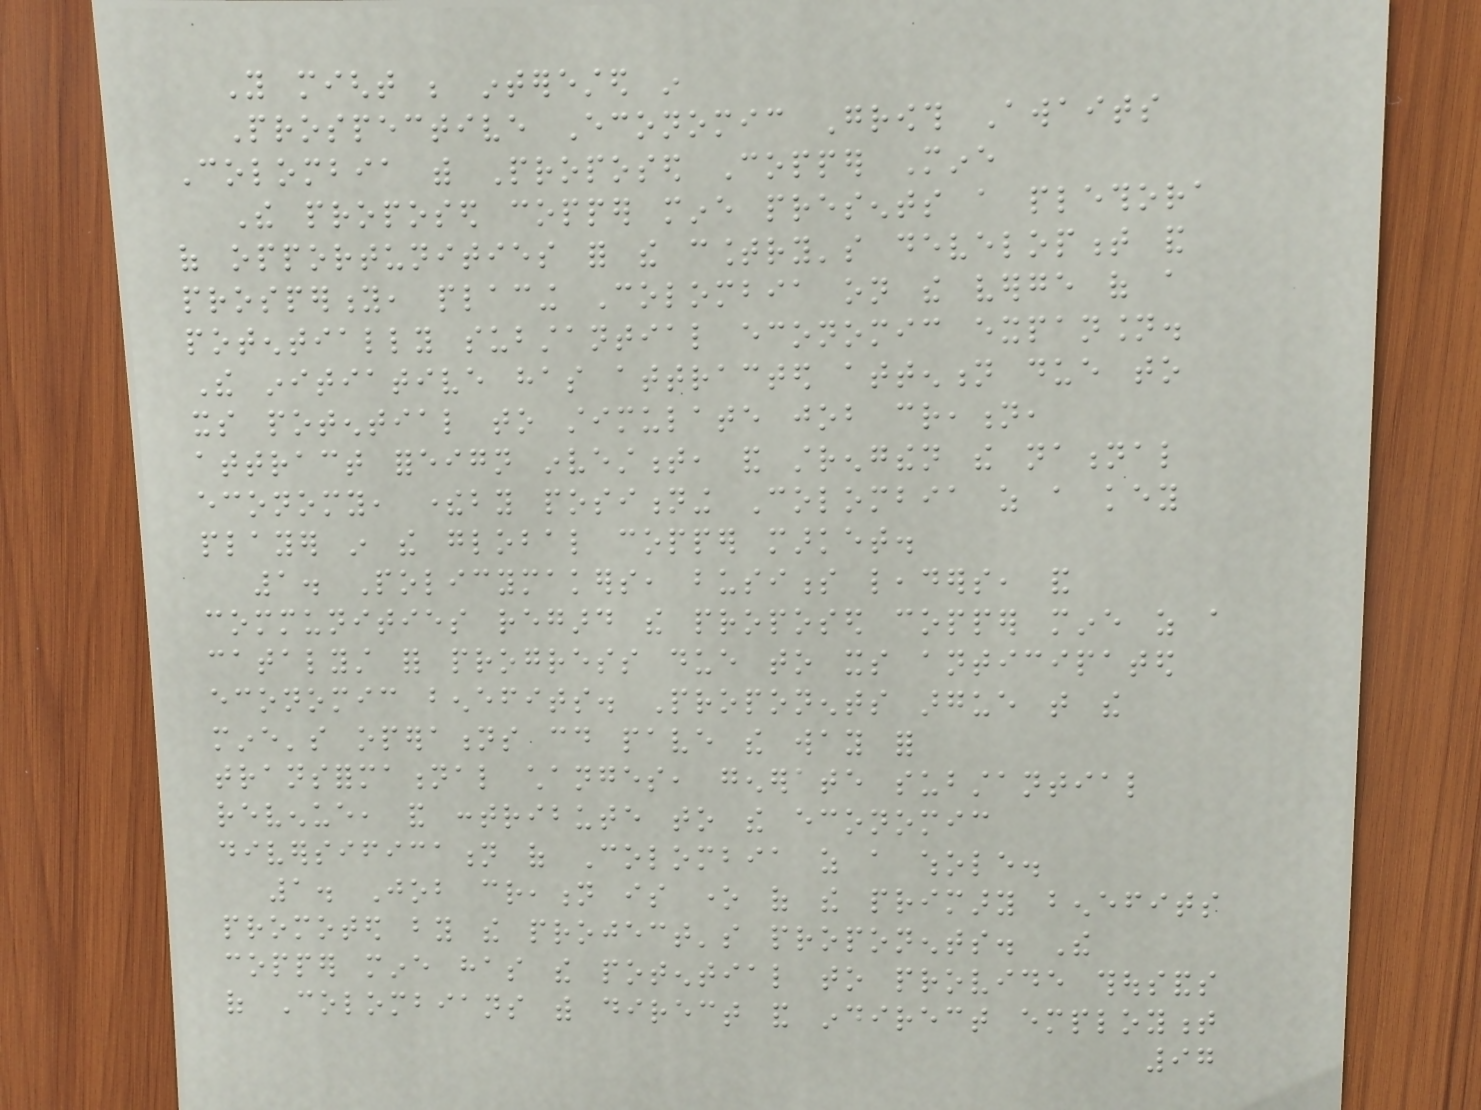You might be interested in
Prospective Economic Growth Awaits
Colombia with Proposed Copper Mine
The proposed copper mine presents a plethora
of opportunities for the country's development and
prosperity, placing Colombia on the verge of a
potentially substantial economic expansion.
The initiative has attracted attention due to
its potential to stimulate job creation,
attract foreign investment, and strengthen the national
economy, thereby positioning Colombia as a key
player in the global copper market.
1. Policymakers, business leaders, and
communities regard the proposed copper mine as a
catalyst for progress due to its anticipated
economic benefits. Proponents argue that the
mine's operations could pave the way for
transformational changes, generate substantial
revenue, and contribute to the economic
diversification of Colombia as a whole.
1. Job creation is one of the primary benefits
promoted by the project's proponents. The
copper mine has the potential to provide thousands
of Colombians with direct and indirect employment
97
